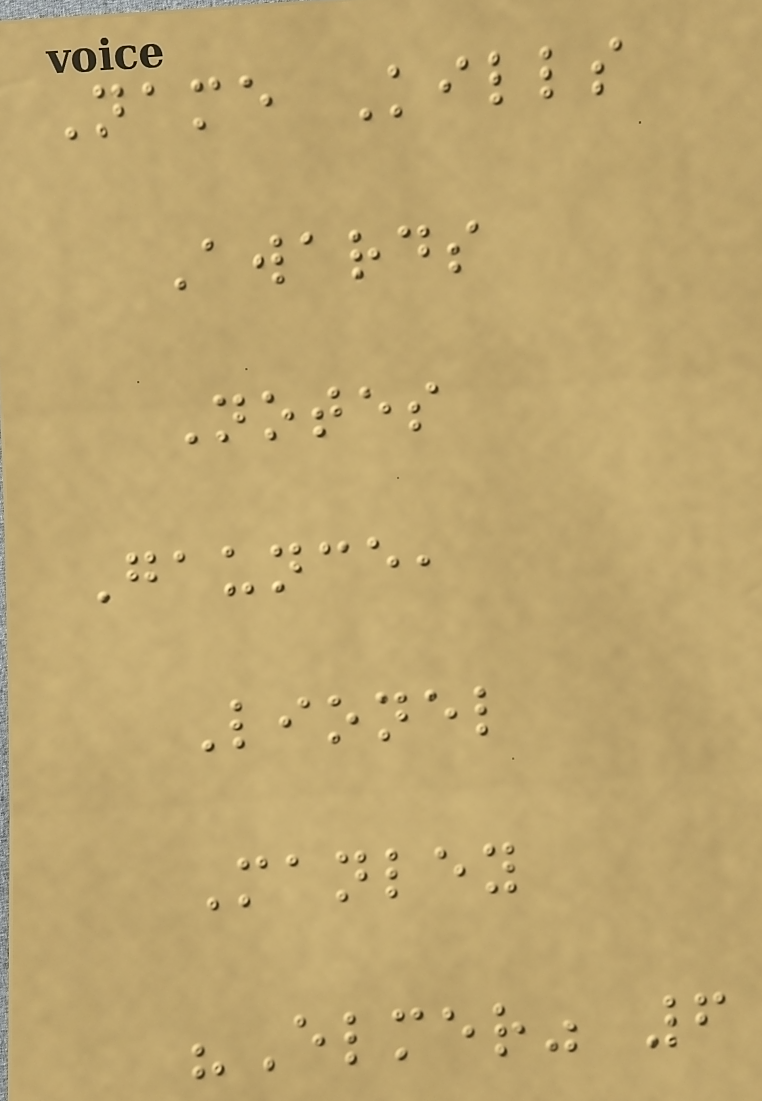Name Kills
Awards
Notes
Gaunce,
Lionel
Manley
"Elmer" 6
